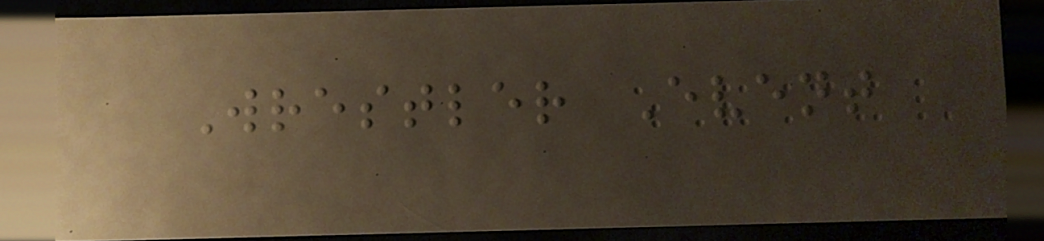Wrestler Event
